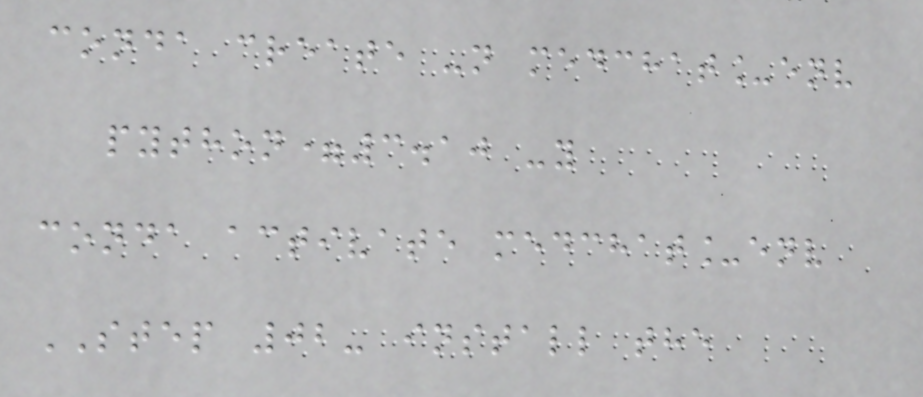conda create -n medchat_env
python=3.10 -y
conda activate medchat_env
STEP 02- install the
